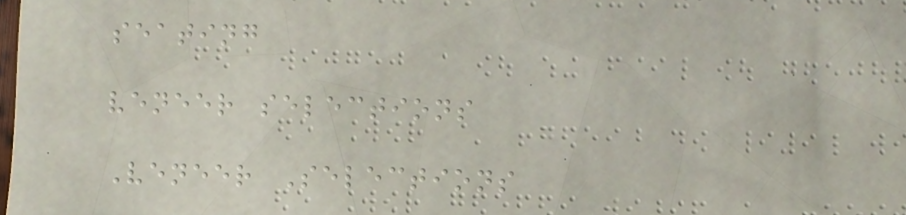seating
veneer selections
Veneer Selections
